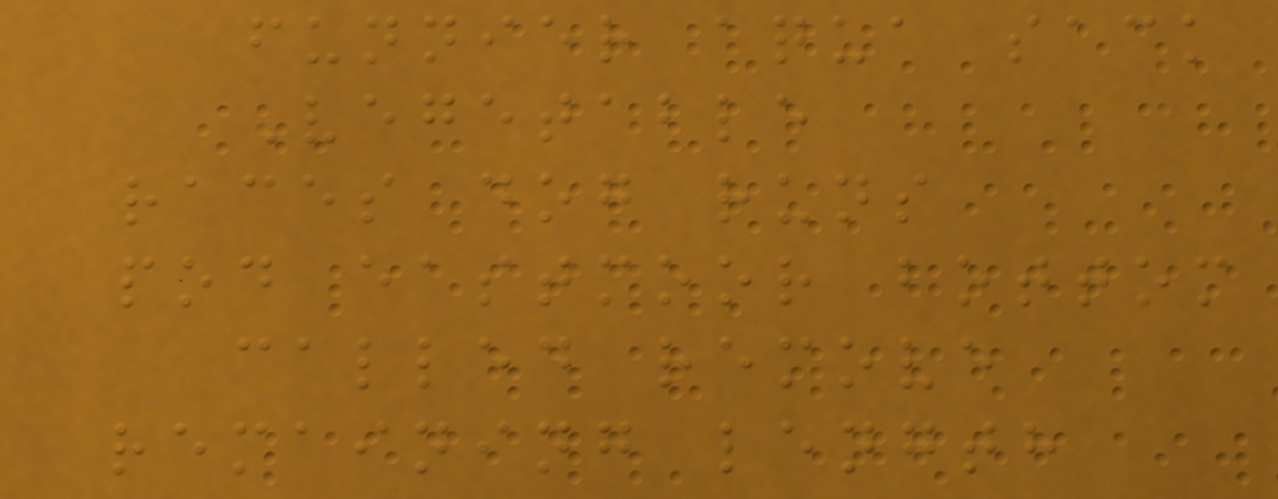funnier aqua sack
Vegetable
races dog runs
pod eastmoor bottom
called remove
remaining length
